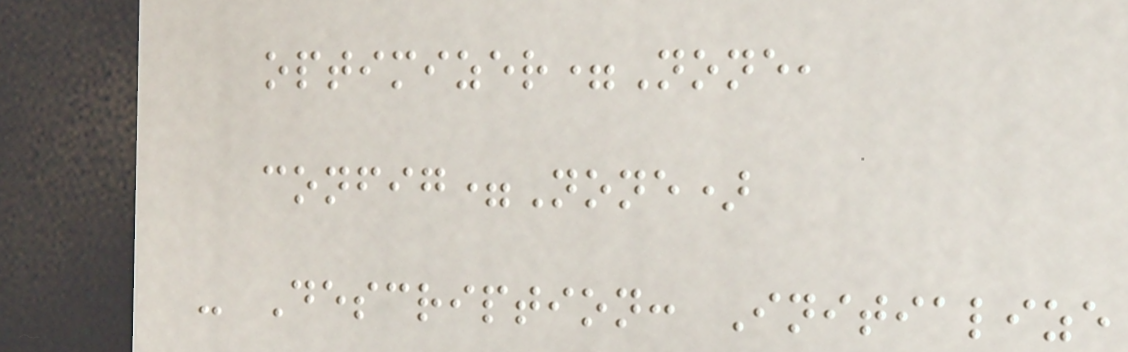optimizer=None,
config=None)
- Description: Initialize
